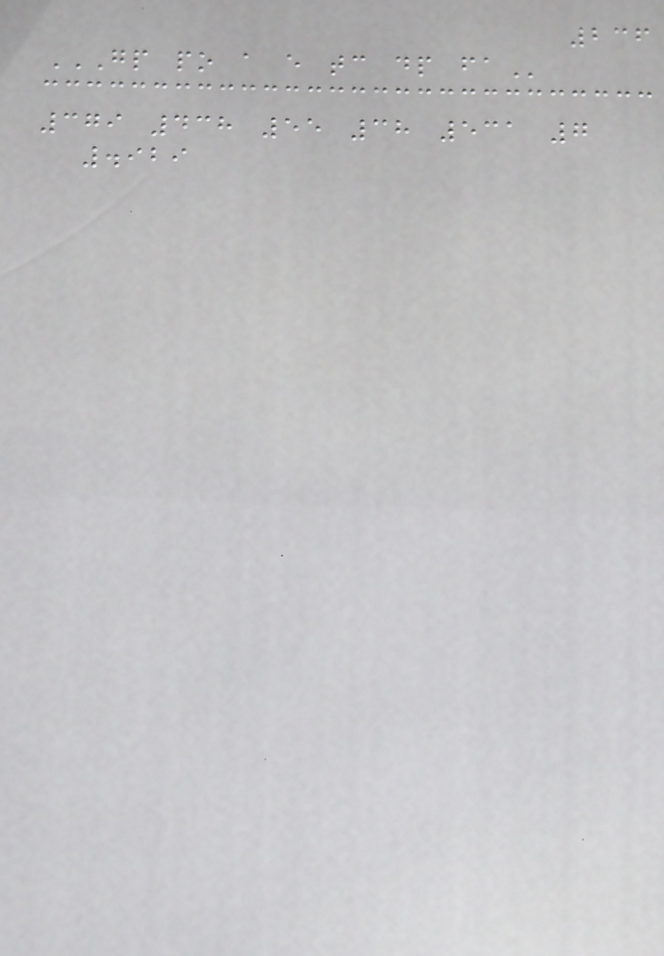236
GP PO A E TC DP FA
379 438 55 38 531 7
.929
